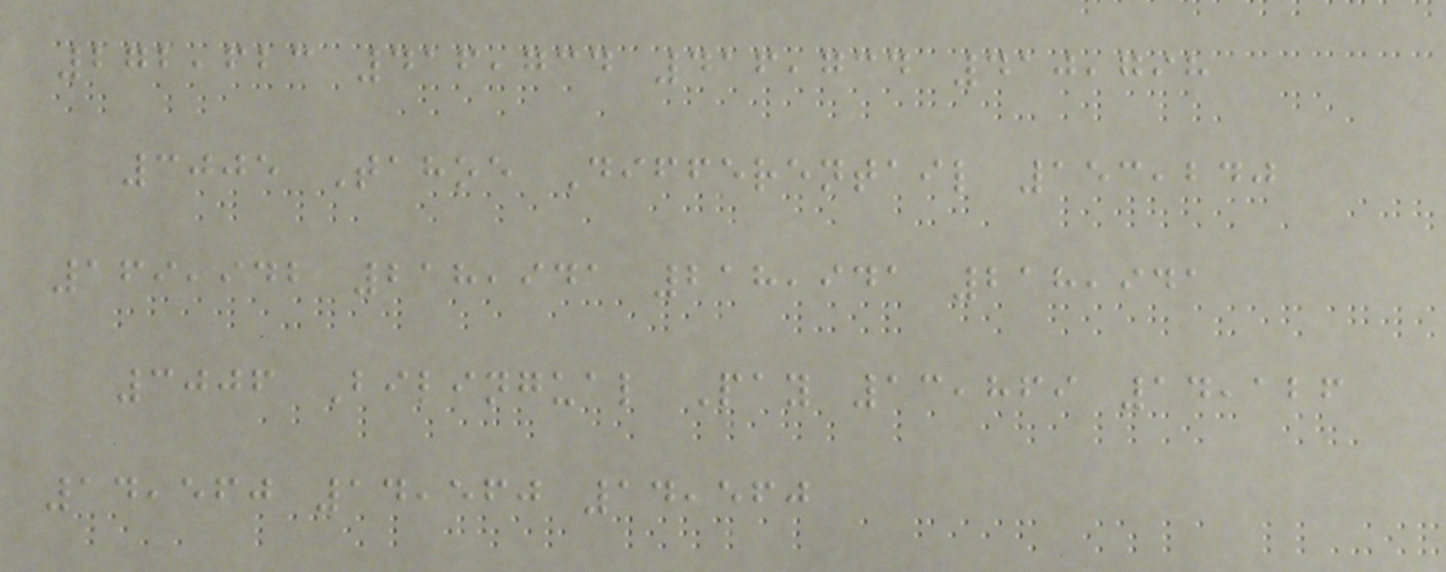272,623 416,734 416,734 410,798
3005 Tahoe Differentail 153,240
169,942 218,941 218,941 218,941
3006 Bilingual Pay 13,869 14,126
14,560 14,560 14,560
